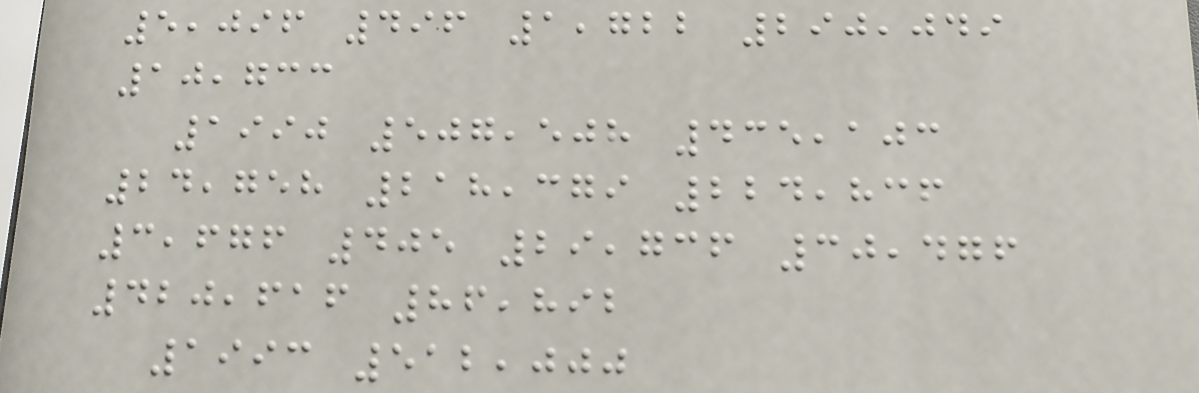5,096 496 1,722 290,049
10,733
1990 507,508 435,103
24,758 218,379 224,836
3,676 405 29,736 30,476
420,616 86,892
1993 512,000
